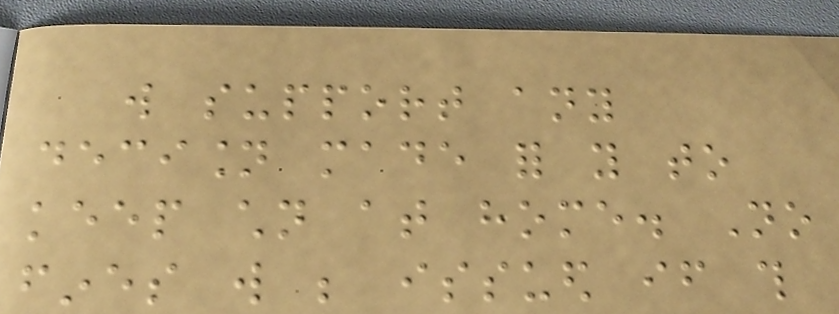will support any
decision made for you to
keep children at home. No
fines will be issued if this
